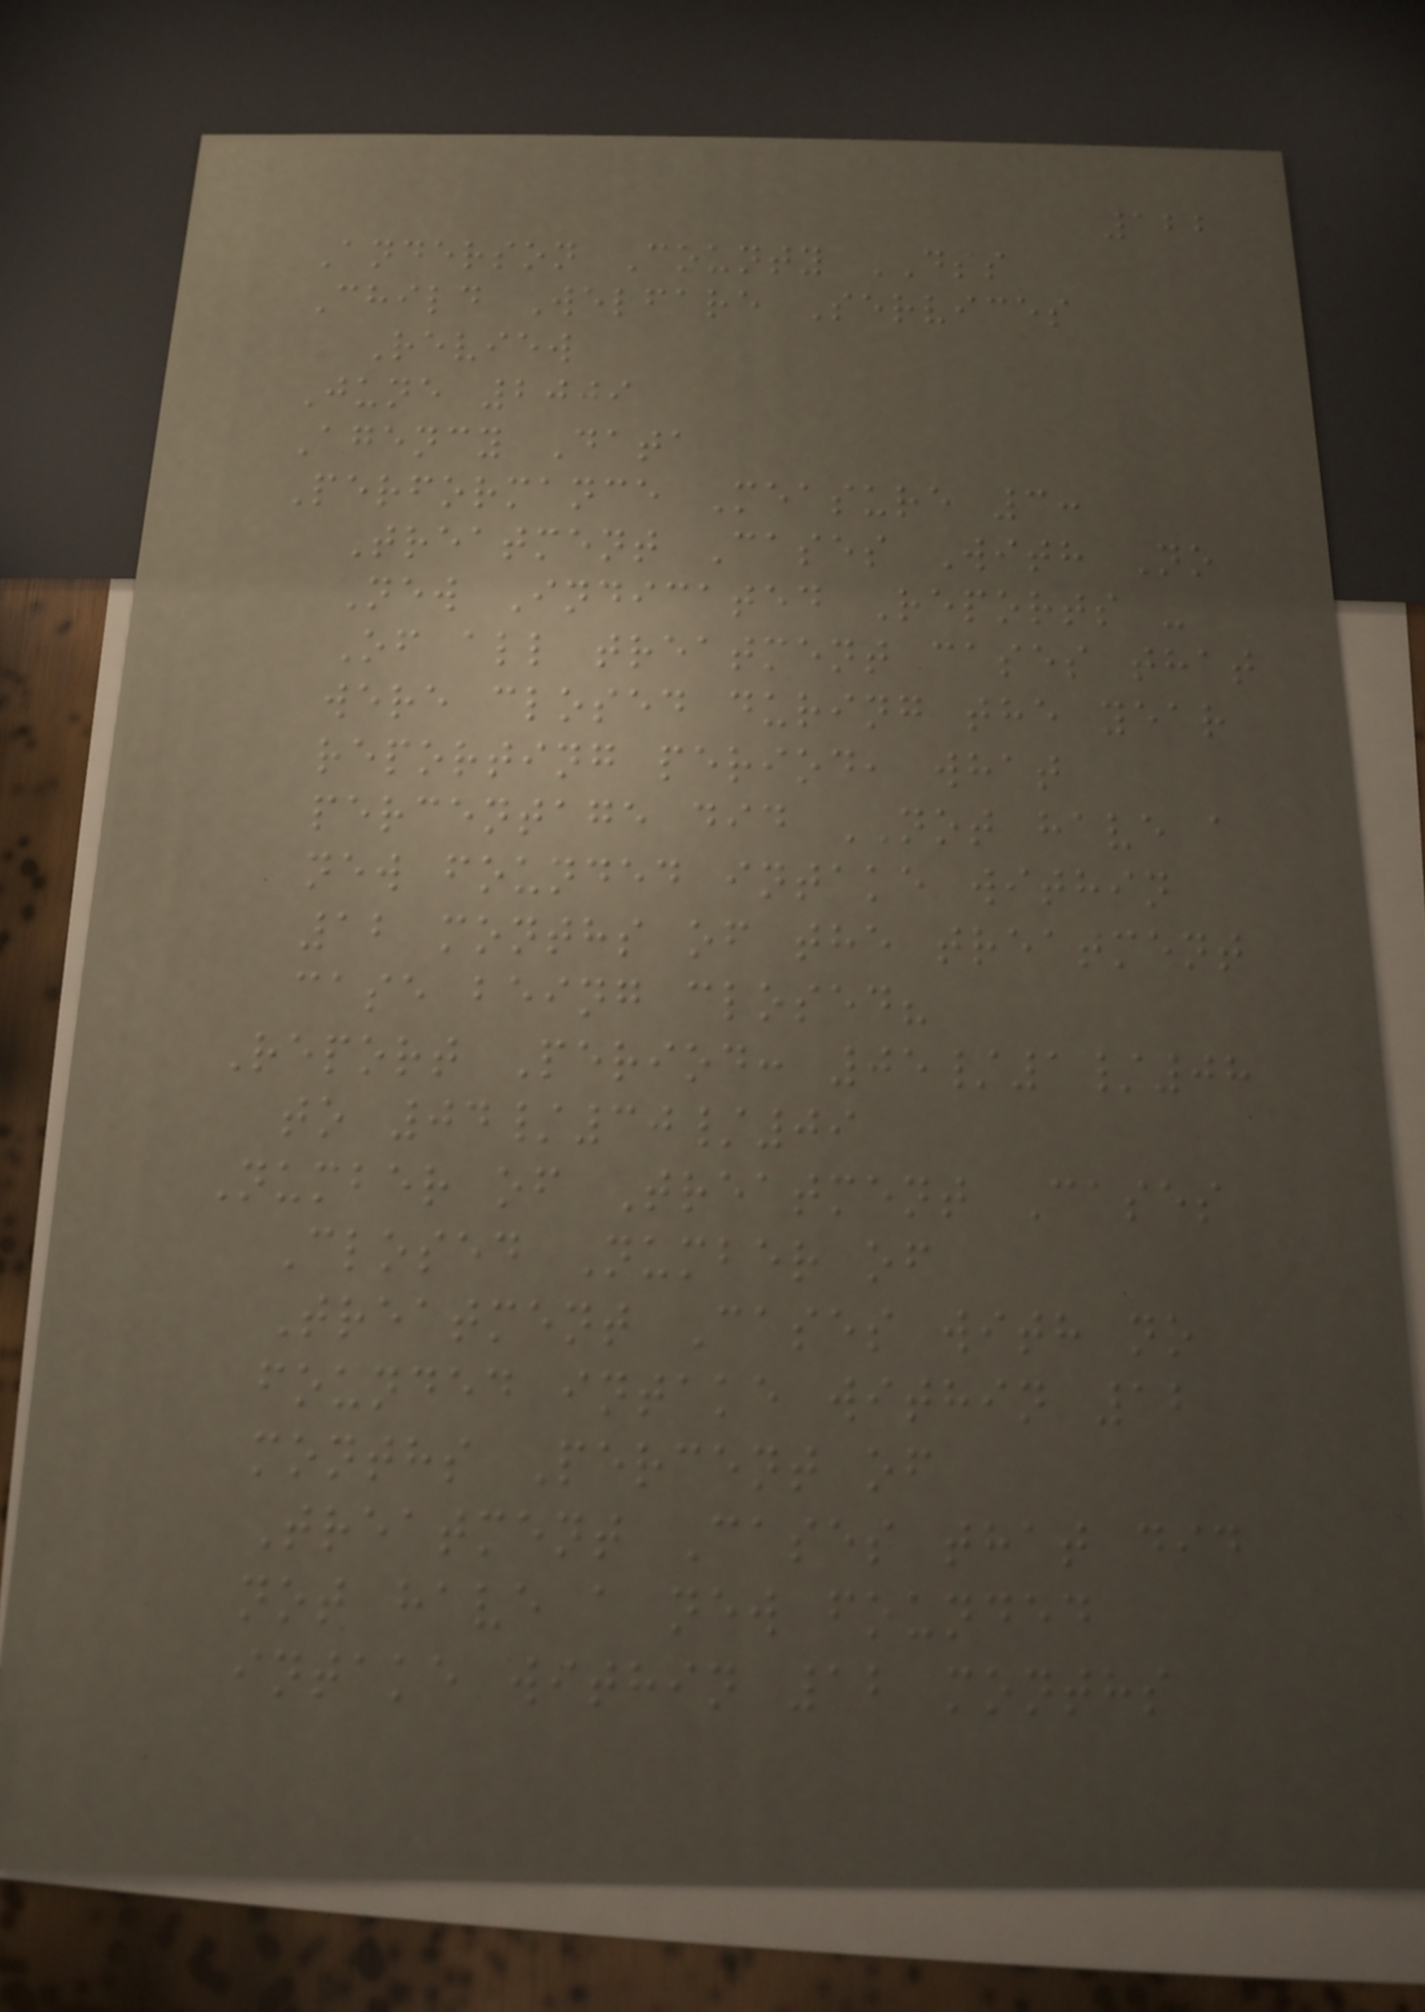122
Anderson County DSS
Child Welfare Services
Review
June 2009
Agency Data
Performance Measure 3:
Treatment Cases With No
New Indicated Reports -
Of all treatment cases that
were closed during the year
reporting period, what
percentage did NOT have a
new founded intake within
12 months of the treatment
case being closed?
Report Period: 05/1/08
to 04/30/09
Number of Treatment Cases
Closed Number of
Treatment Cases with no
founded intake within 12
months Percent of
Treatment Cases that did
not have a new founded
intake within 12 months
